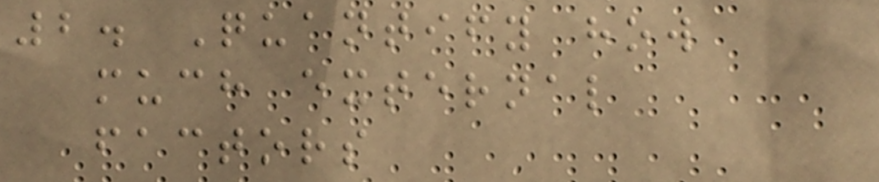2. Quantify how
much external
factors
